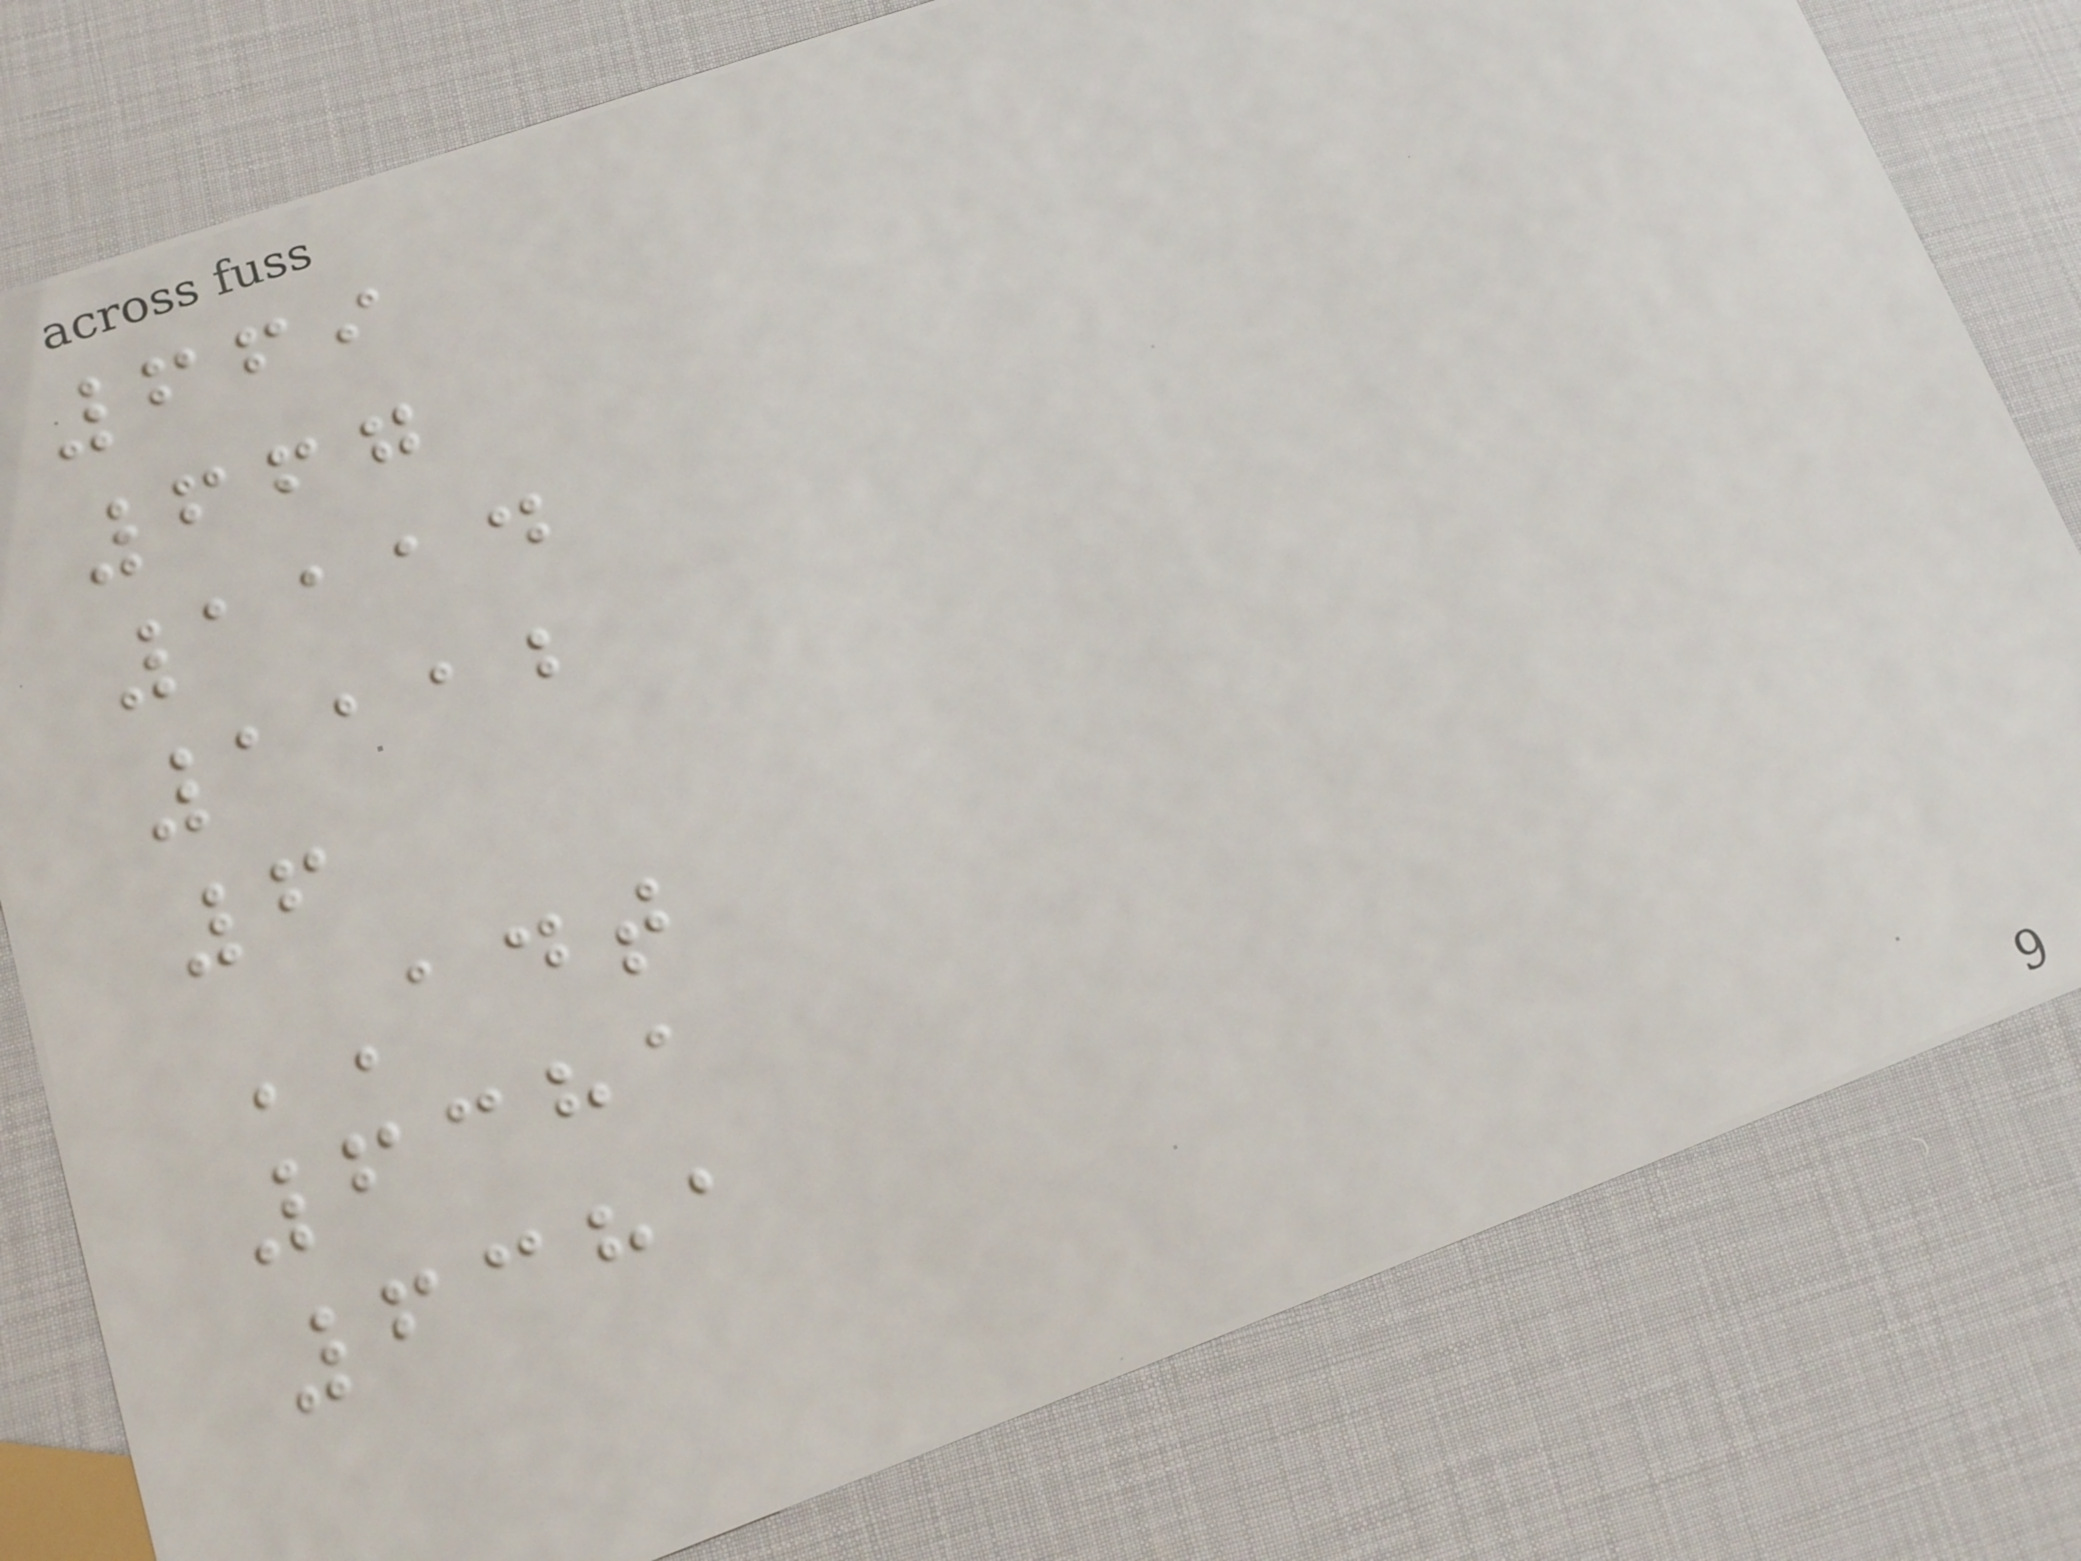669
667
1114
1112
6
ADT
6381
6381
